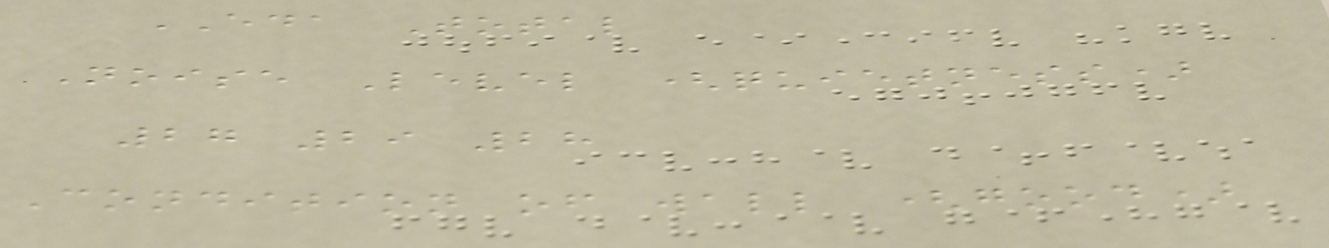EDA Total
Noise Level (quietness)
27 29 28
Condition of wall (good)
